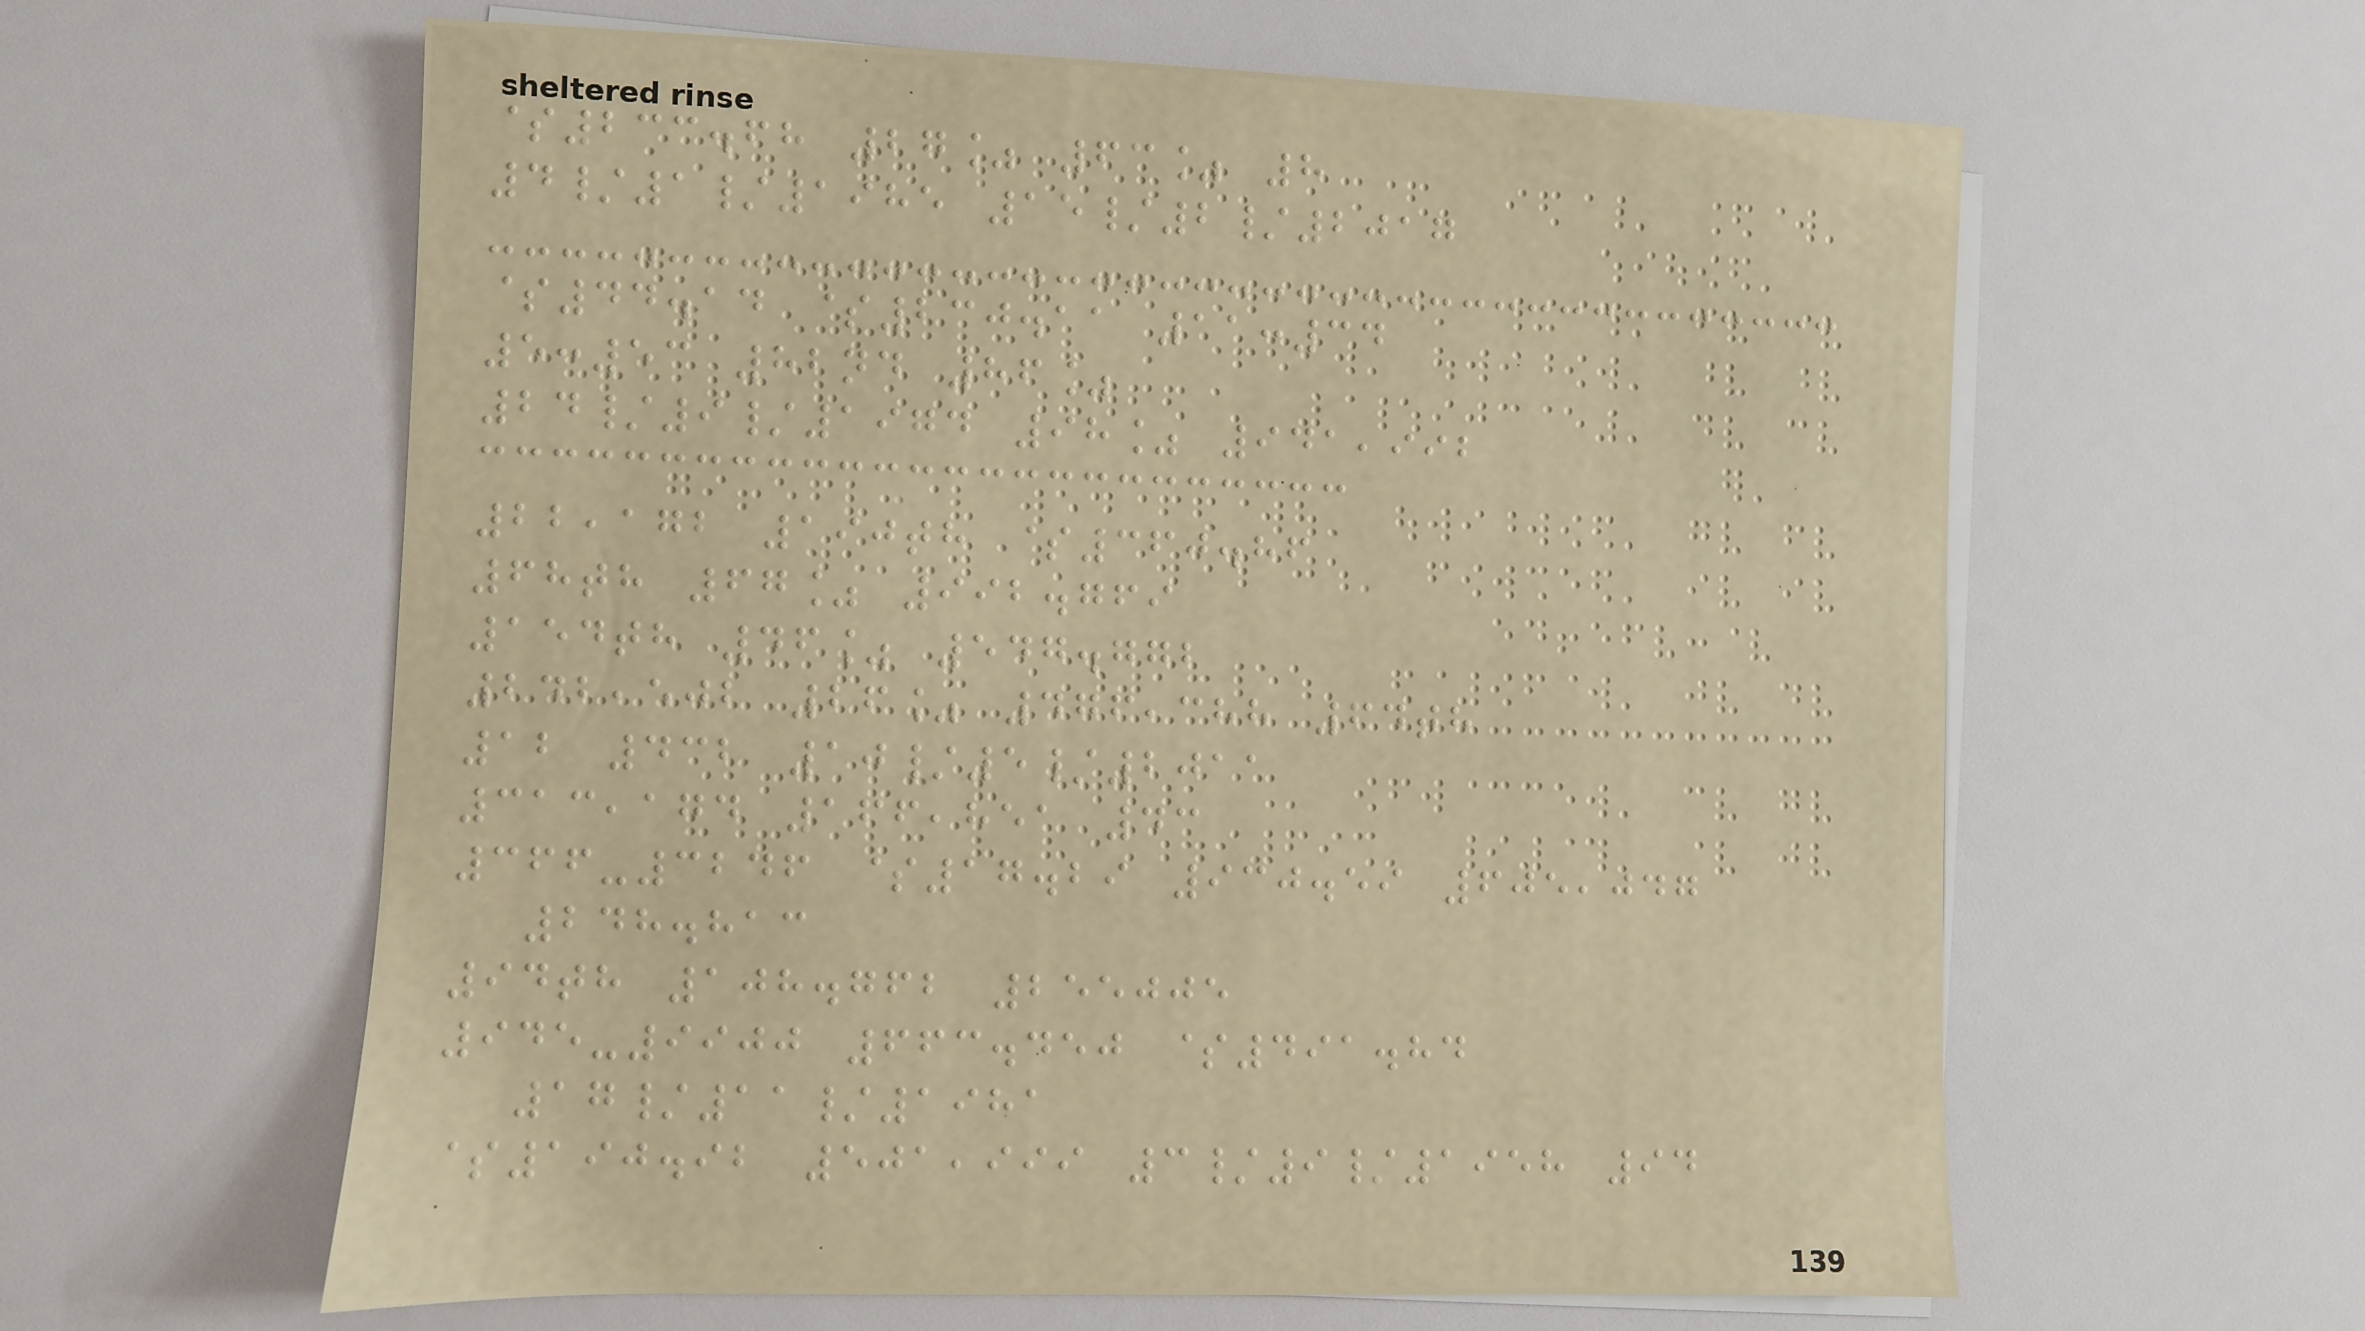$233.68 27% 63% 8
4/1/1985 15/2/2017
$44.14 $230.11 11:34
5:53 82nd 86%
24/9/1974 98% 941,992
22,172 190th $360.86
68th 67% 992.769
154th 46% 547.772
242,502 26% 476,388 64th
12 432 10/5/2011
313,174 166,851 43
366-3246 $17.29 930.59 605,047
248.813
94th 108.762 255005
945-9900 663.450 $491.84
17/11/1981
$190.92 501,999 3/9/1958 94
